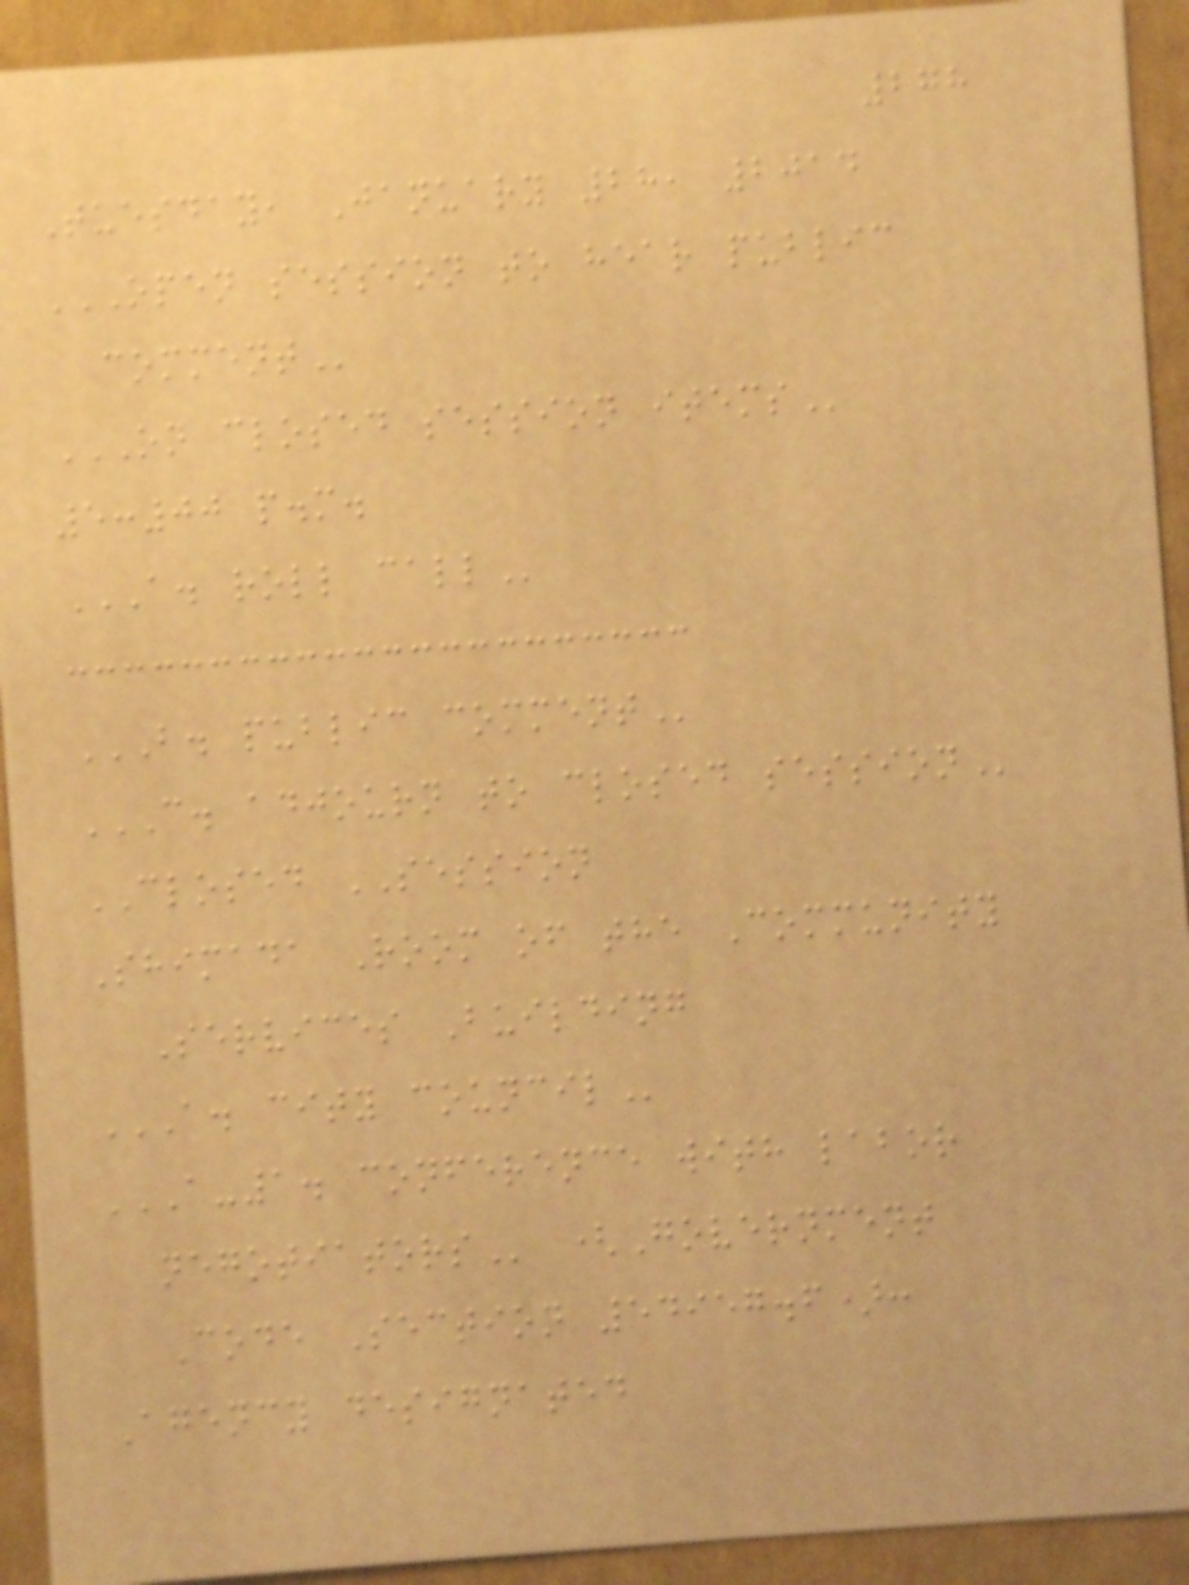278
Tuesday, January 28, 2014
OPEN SESSION TO HEAR PUBLIC
COMMENT
ON CLOSED SESSION ITEMS
5:00 p.m.
A. ROLL CALL
B. PUBLIC COMMENT
C. ADJOURN TO CLOSED SESSION
CLOSED SESSION
Shimada Room of the Community
Services Building
A. CITY COUNCIL
A-1. CONFERENCE WITH LABOR
NEGOTIATORS (Government
Code Section 54957.6):
Agency designated
